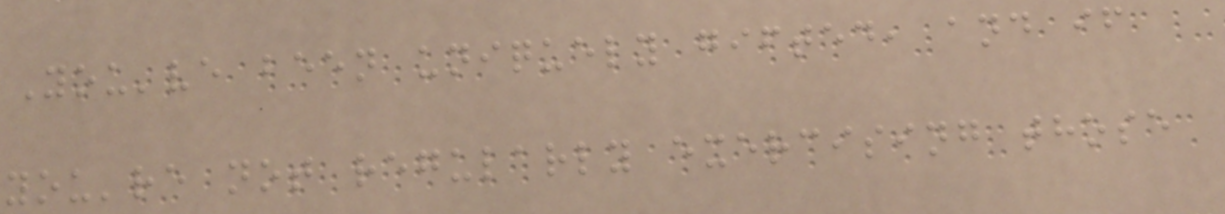You've been uniquely gifted, and if
you're not regularly exercising those
